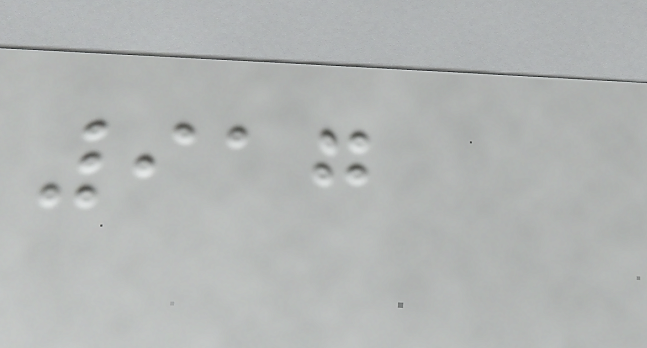917
